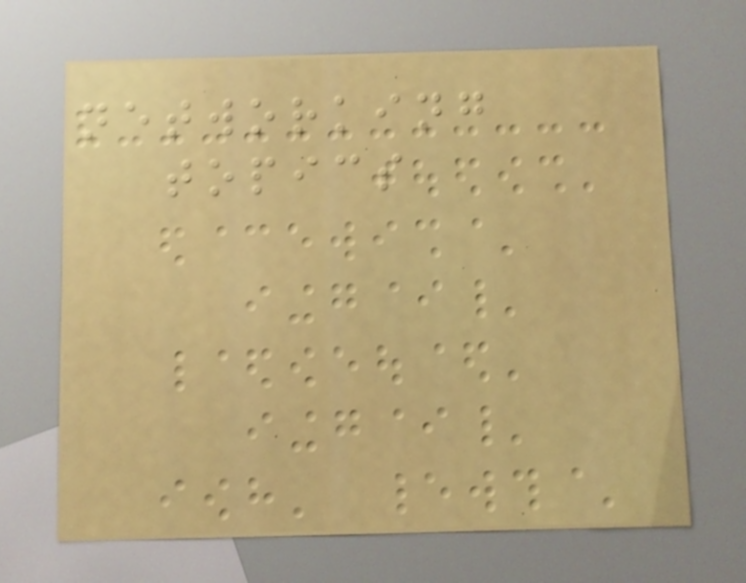networking
topics
